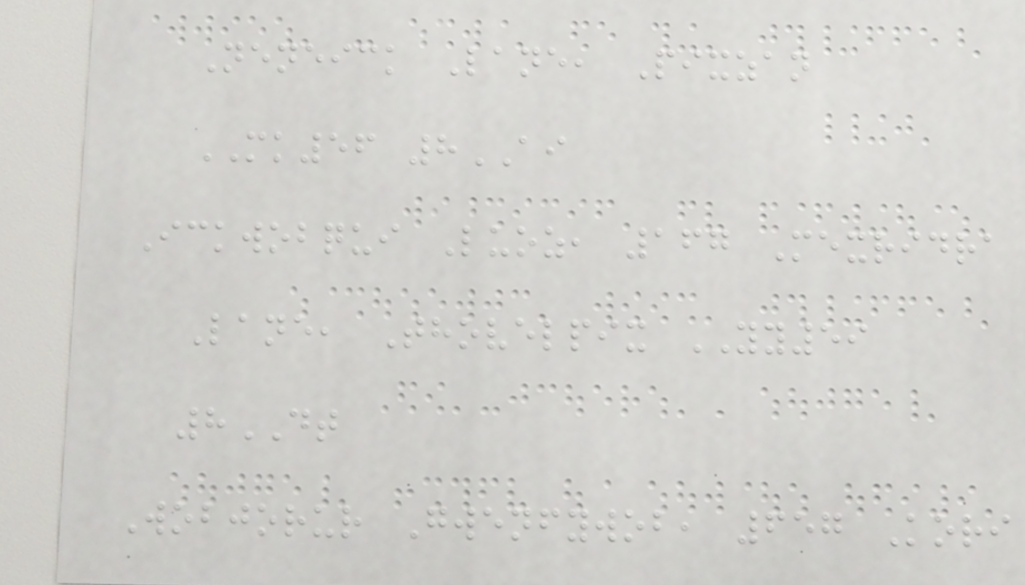Neneick Lane, Pixzan
MK56 8AI
Ickwobqui Luoz, 167 Mexridra
Lane, Thovelpix YY59
8DT
Wobjorur Gwenfywob, 657 Kori
